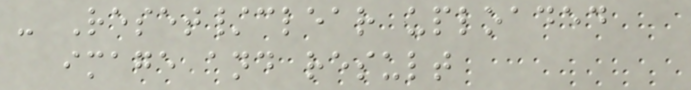- Reset/clear uploaded
image and result
